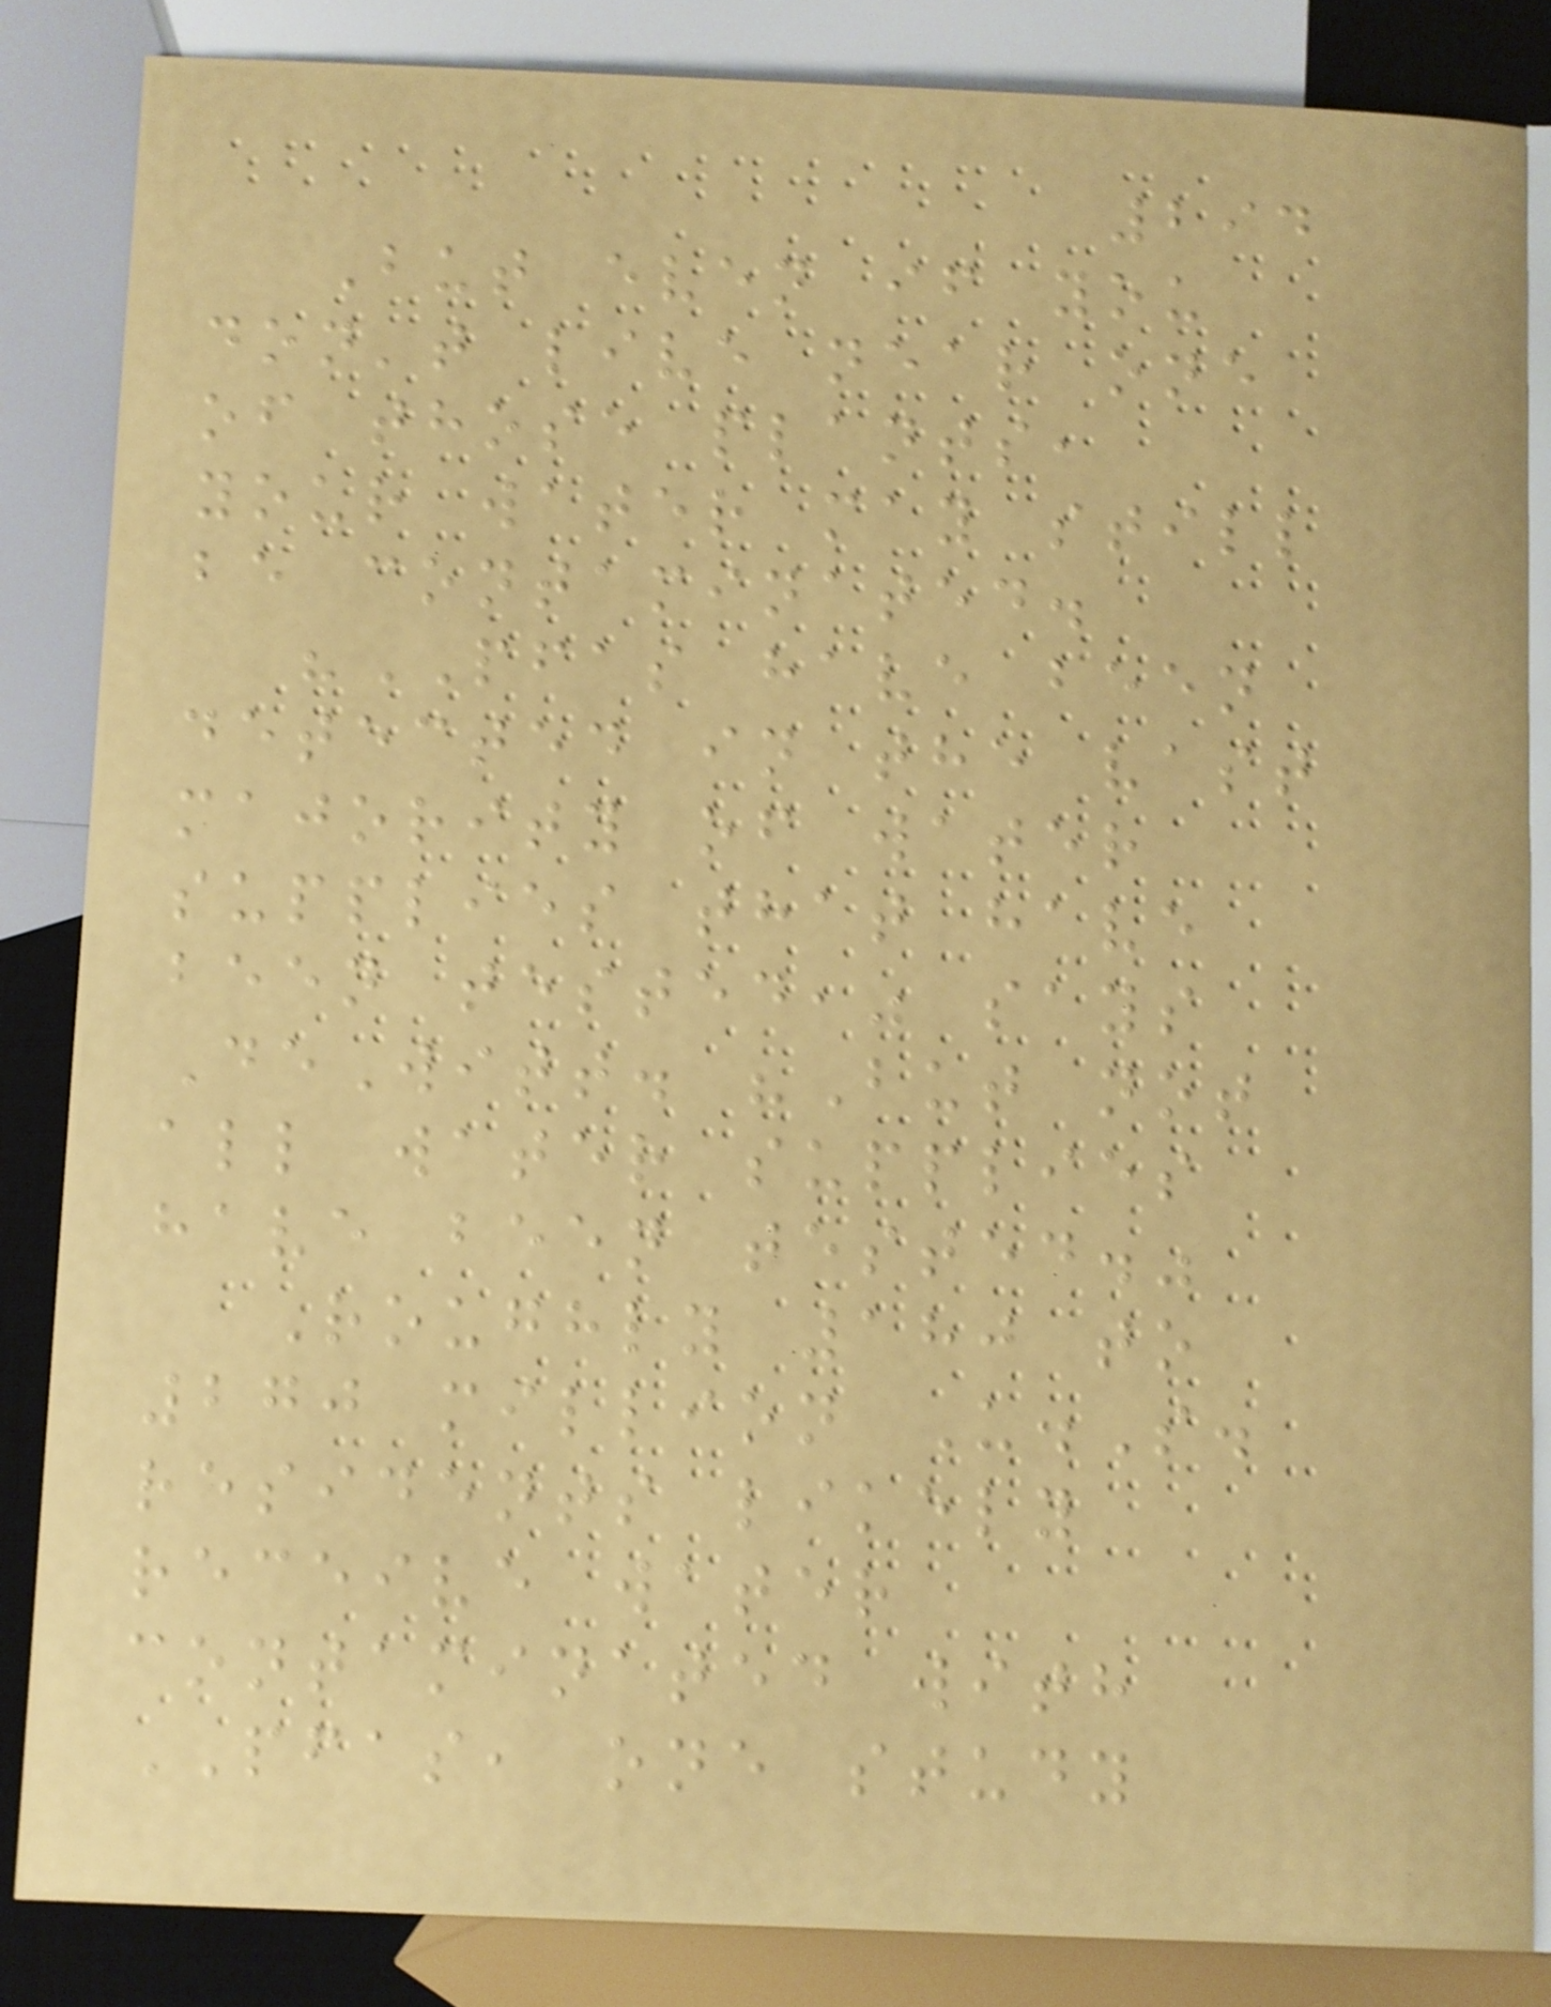294
But even if you
don't live near one
of those plants,
your water may still
be contaminated.
"PFAS have been
detected in the vast
majority of water
supplies that have
been tested," says
DeWitt. "But not
all water supplies
have been tested."
Roughly 180 to
270 million U.S.
residents likely
receive water
contaminated with
PFAS, one study
